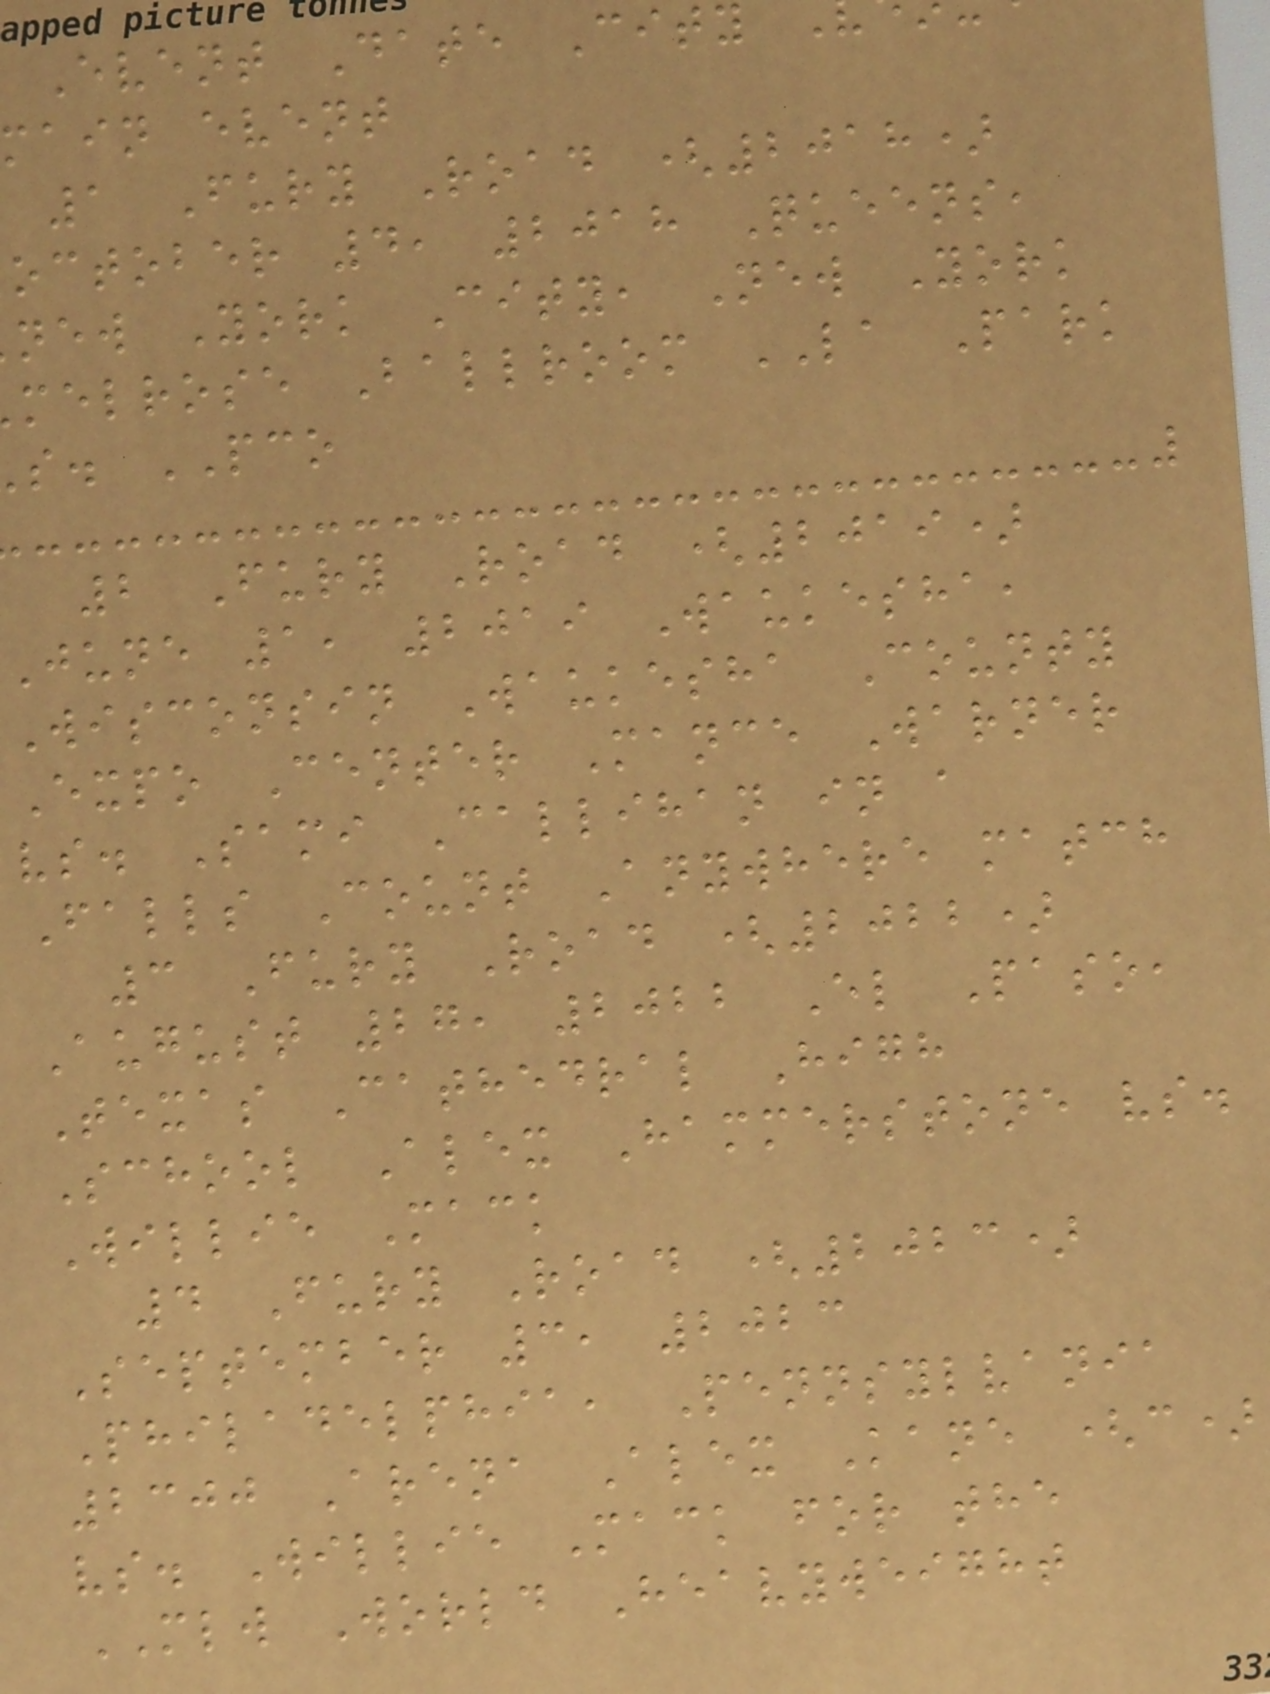Event Date City
main event
1 Fury Road (2018)
october 4, 2018 Queens,
new York City, New York
melrose Ballroom LA Park
s. PCO
2 Fury Road (2019)
June 1, 2019 Waukesha,
Wisconsin Waukesha County
Expo Center Mance Warner
vs. Sami Callihan in a
Falls Count Anywhere match
3 Fury Road (2022)
August 27, 2022 El Paso,
Texas Cathedral High
School Alex Hammerstone vs.
Willie Mack
4 Fury Road (2023)
September 3, 2023
Philadelphia, Pennsylvania
2300 Arena Alex Kane (c)
vs. Willie Mack for the
MLW World Heavyweight
